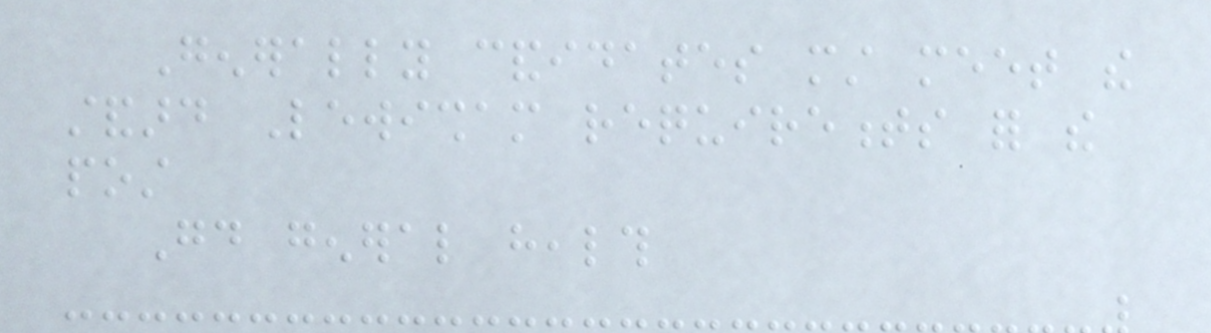Generally candidates must meet the
standard Lewisham requirements for the
post
Good general health
